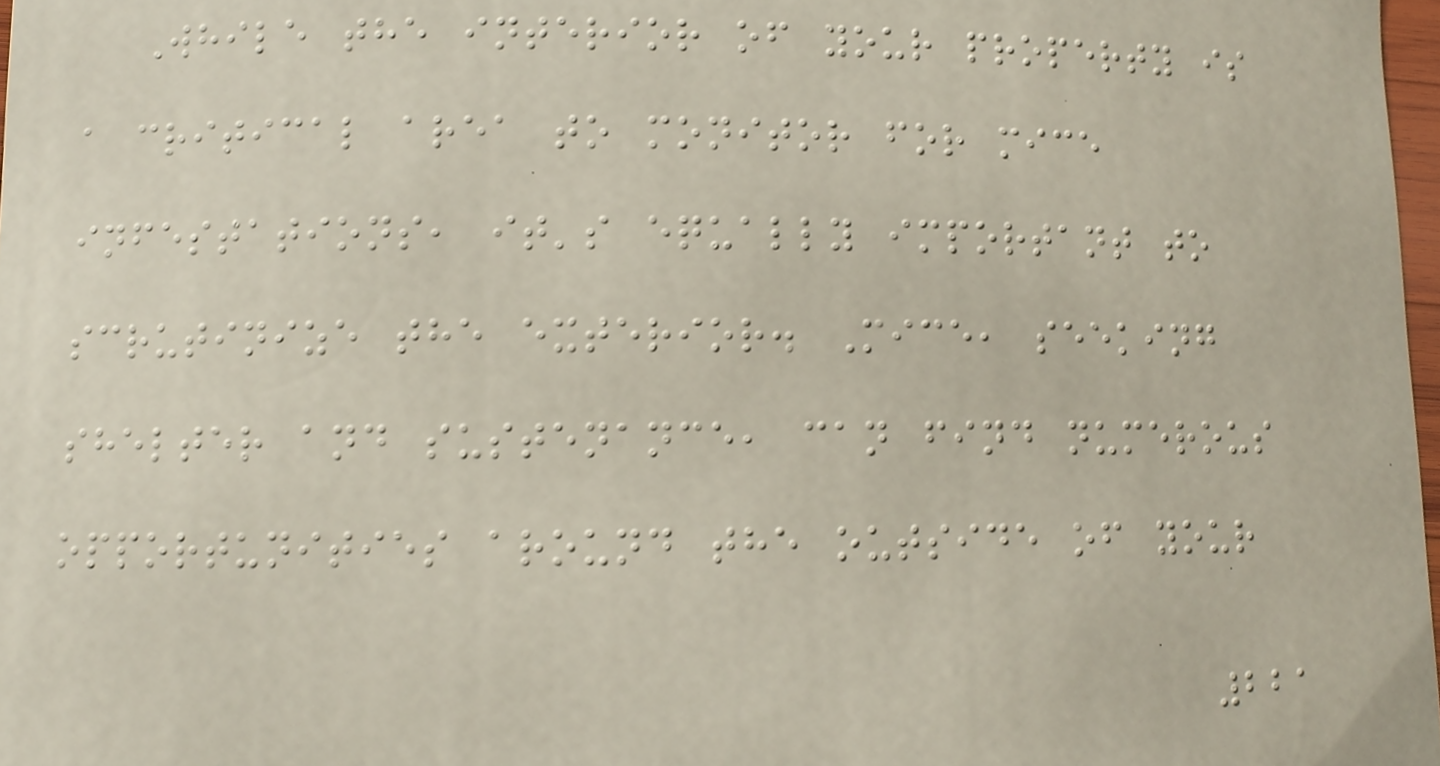While the interior of your property is
a critical area to monitor for mice
infestations, it's equally important to
scrutinize the exterior. Mice, seeking
shelter and sustenance, can find numerous
opportunities around the outside of your
221
